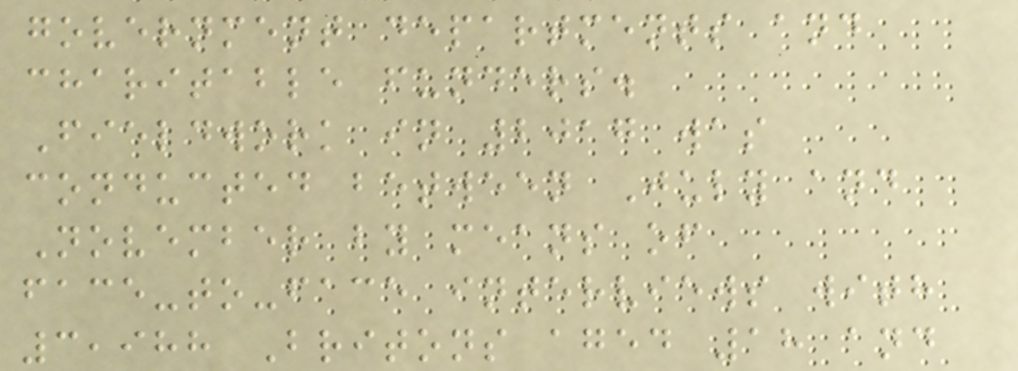government departments and
charitable funders.
Fieldwork in 2017 was
conducted between July and
November by means of
face-to-face interviews with
3,988 Britons aged 18 and
